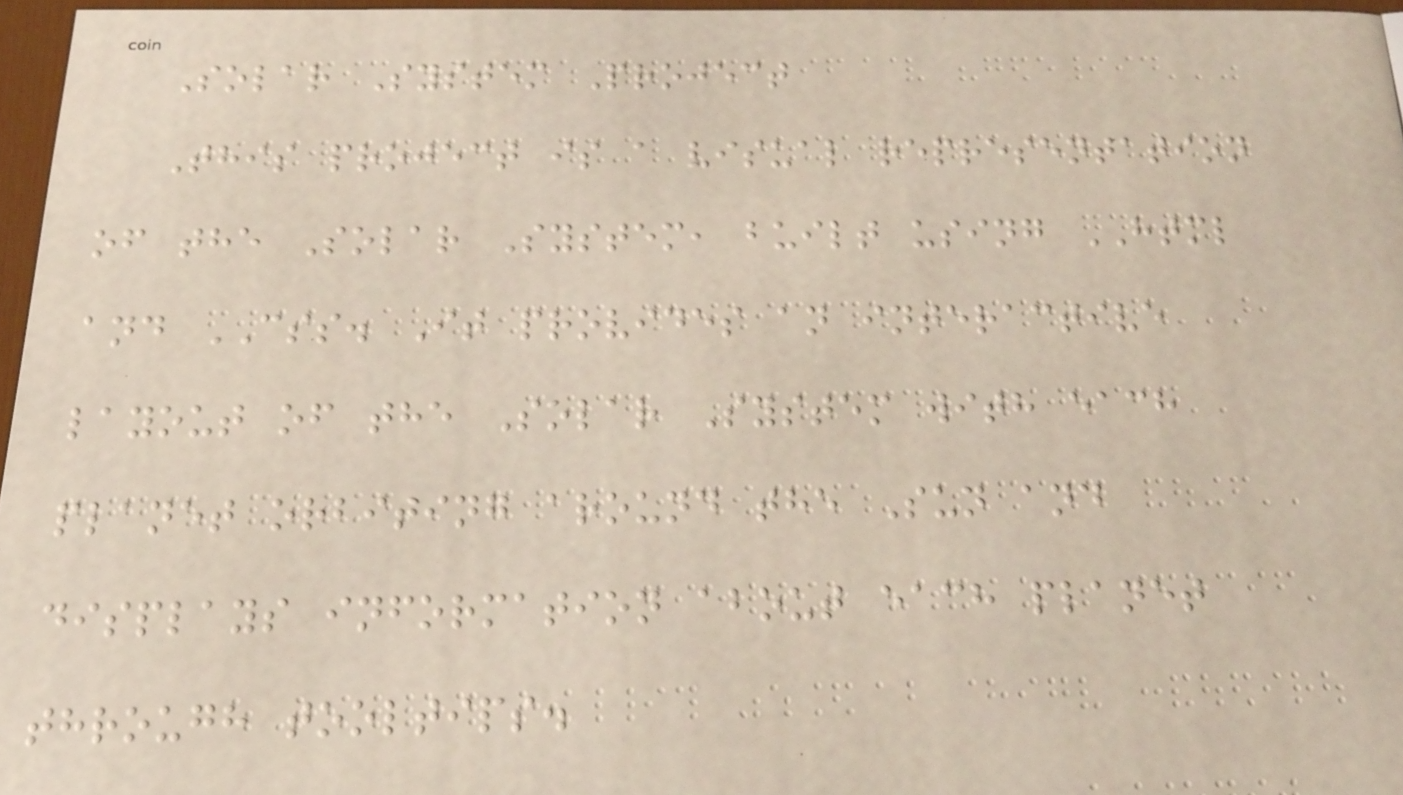Solar System Project
This project is a visual representation
of the Solar System, built using HTML
and CSS. It provides an interactive
layout of the Solar System with each
planet orbiting around the Sun and
displays information about each planet
through tooltips.
